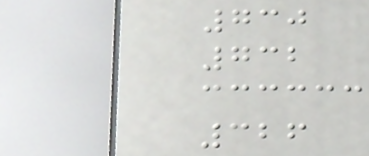730
732
326
